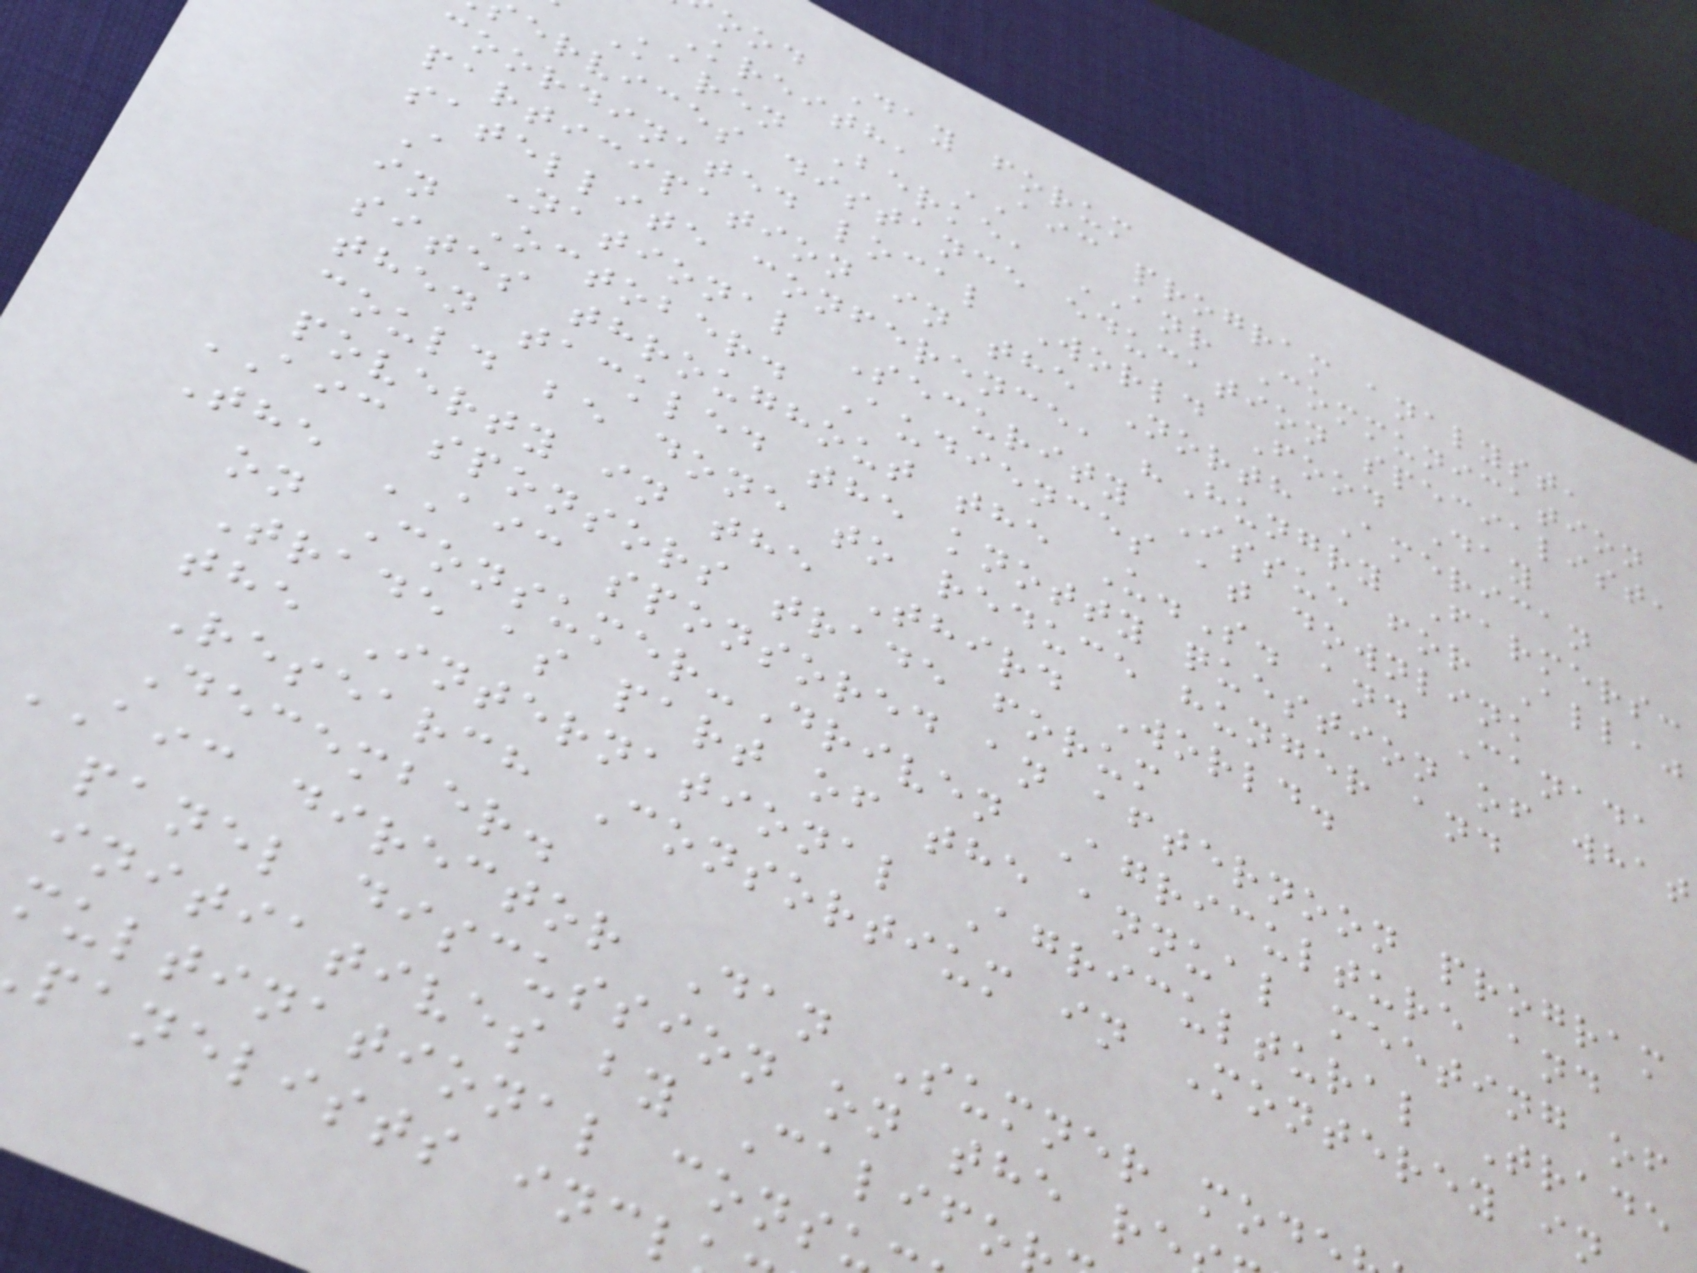ood Day forum
Kreith, AIC program analyst,
Karen Berke, ANR Communication
ervices distance education specialist,
coordinated local World Food Day
participation in the North American
satellite conference, "Hungry Farmers:
A National Security Issue for All,"
in October. Audiences at downlink
sites throughout the U.S. and Canada
then tackled the knotty question of what
could be done to reduce hunger and
poverty in the Third World.
AIC sponsors trade forum
The AIC sponsored an afternoon program
on Consumer-Driven Agriculture and
Trade as part of the annual meeting of
the International Agricultural Trade
Research Consortium in Monterey in
December.
AIC director Dan Sumner mod
panel discussion on the re
initiatives by Califo
multinational cons
panelists incl
